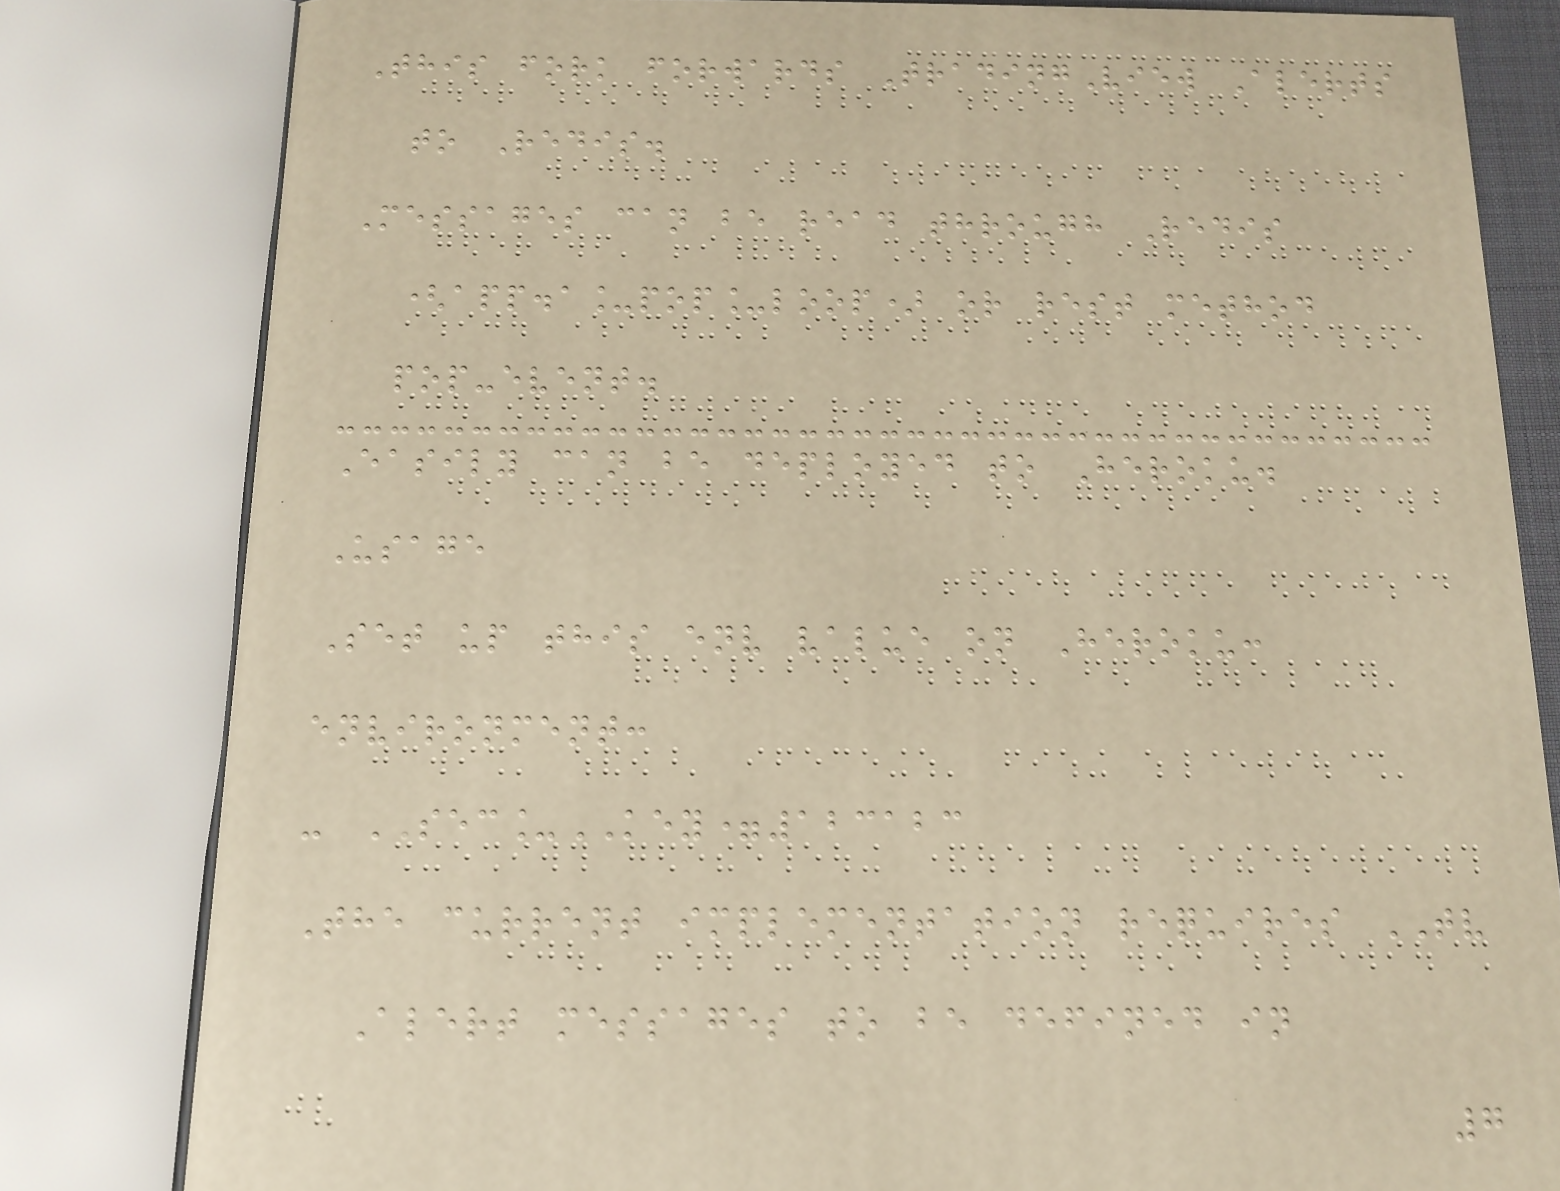This fork forwards TradingView Alerts
to Redis.
Messages can be read through Redis
(app.a_pop_loop) or rest method
pop-event.
Easily can be deployed to Heroku.
Usage
Set up this env value on Heroku:
environment:
- SEC_KEY=123123
The current implementation requires TV
Alert messages to be defined in
7
